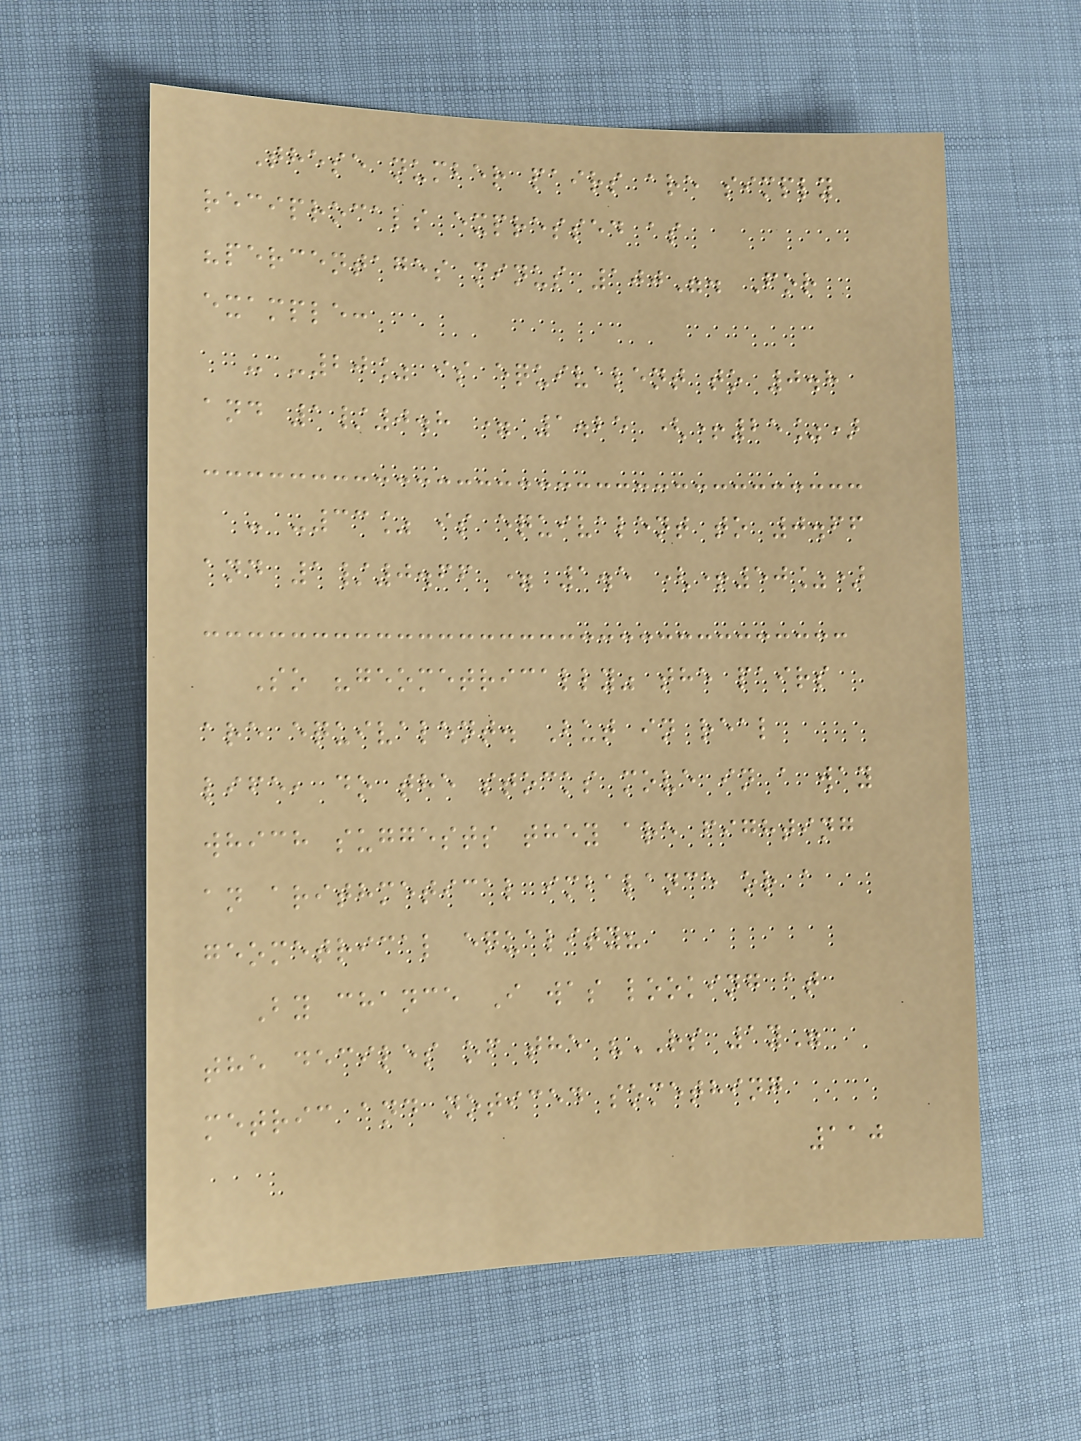These number pairs are simply
reciprocals expressed as
"percentages minus 100". For
example:
- -20% is equivalent to 0.8
and 1/0.8 = 1.25 (+25%)
- -33% is equivalent to 0.66
and 1/0.66 = 1.5 (+50%)
So "geometrically" the pairs
are equivalent. But in real
life, do the stocks move in a way
which suggests they are fighting
an arithmetical imbalance or a
geometrical equality?
By chance I was looking at
the deciles of the "RS 1y"
metric and noticed something
110
